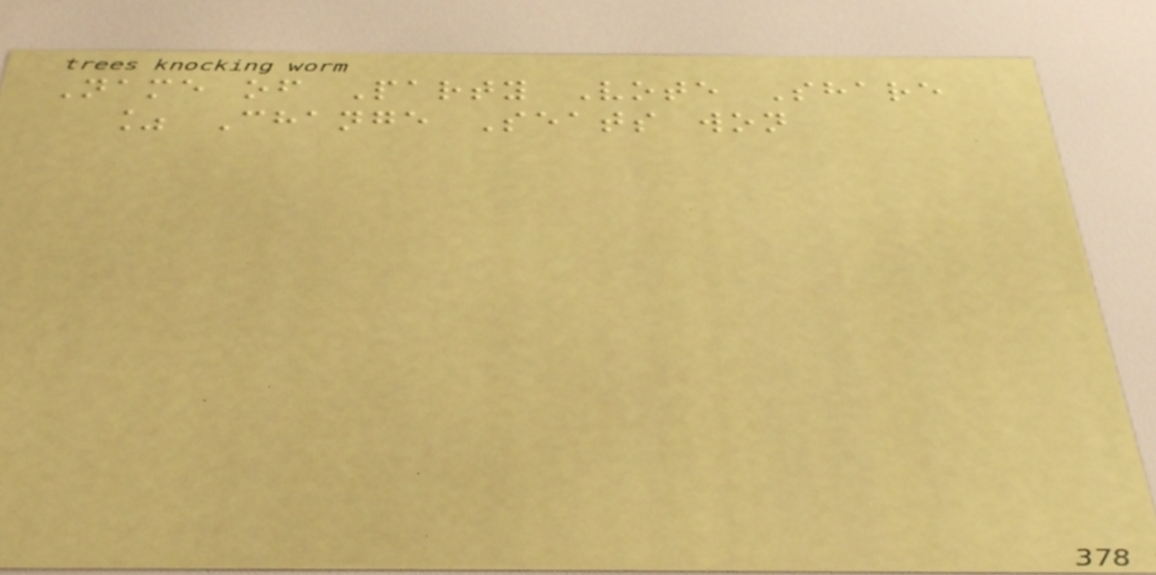Name of Party Vote Share
% Change Seats won
